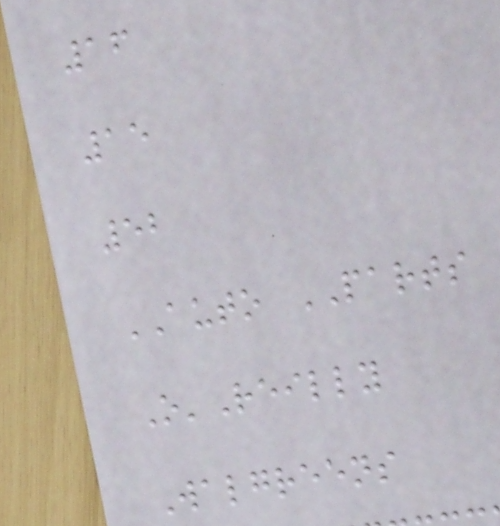16
15
52
AUTO PARTS
O'Reilly
Walgreens
